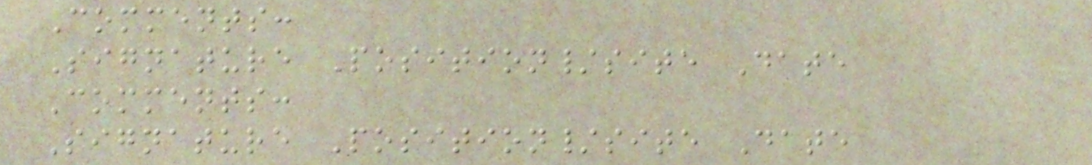Comments:
Signature Position/site Date
Comments:
Signature Position/site Date
